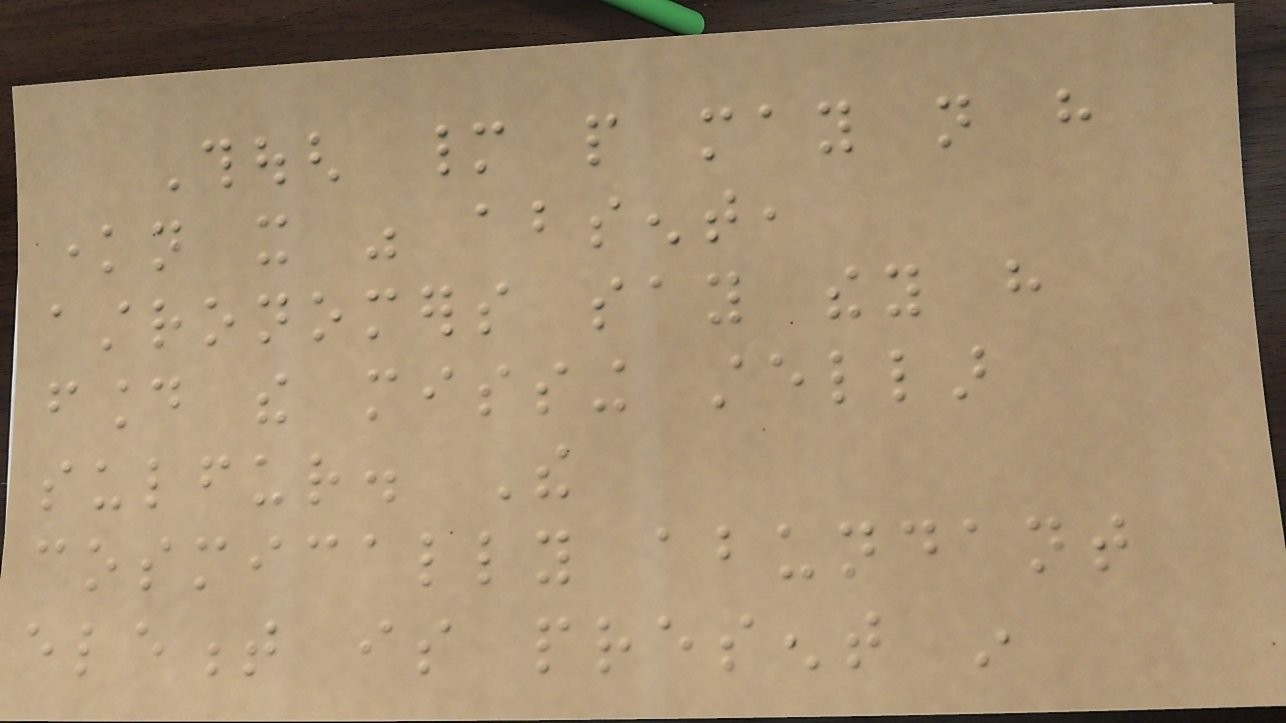Though many people may not have
known it was absent,
astronomers say they have
found the missing stellar
sulfur. The
cosmically abundant
element is present in
